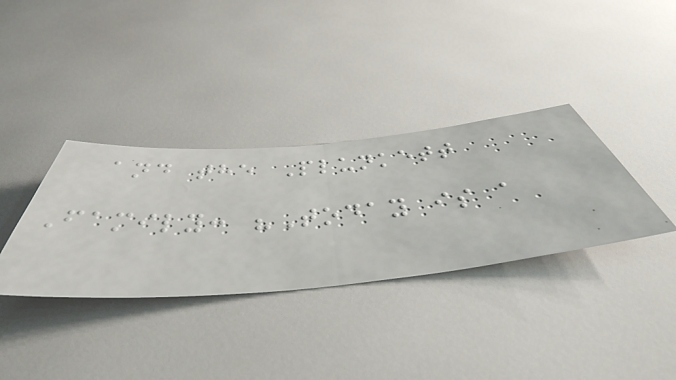and the Plunkett
Family: "Today is a
